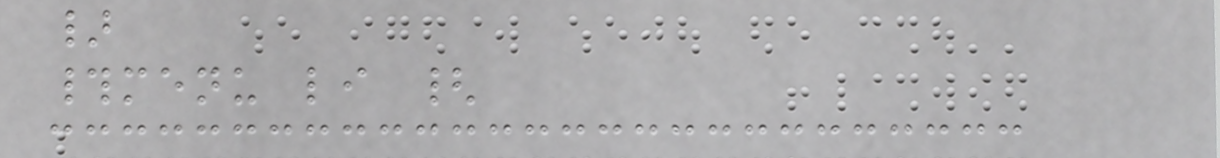}
#menu li {
